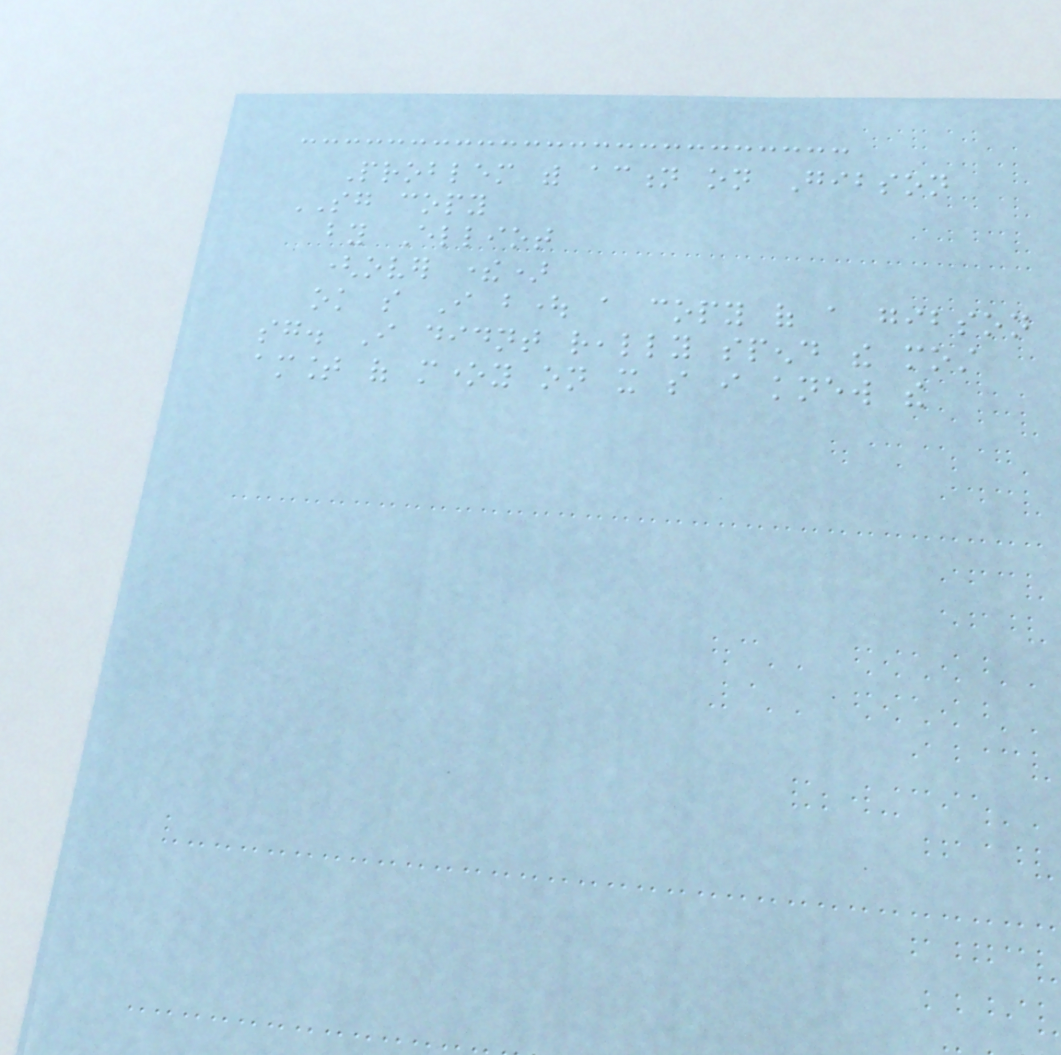Problem with action on Gibson
SG copy
by Elliot
(over there)
ok so I bought a copy of a gibson
sg. I didnt really spend the most
amount of money on it so i knew the
